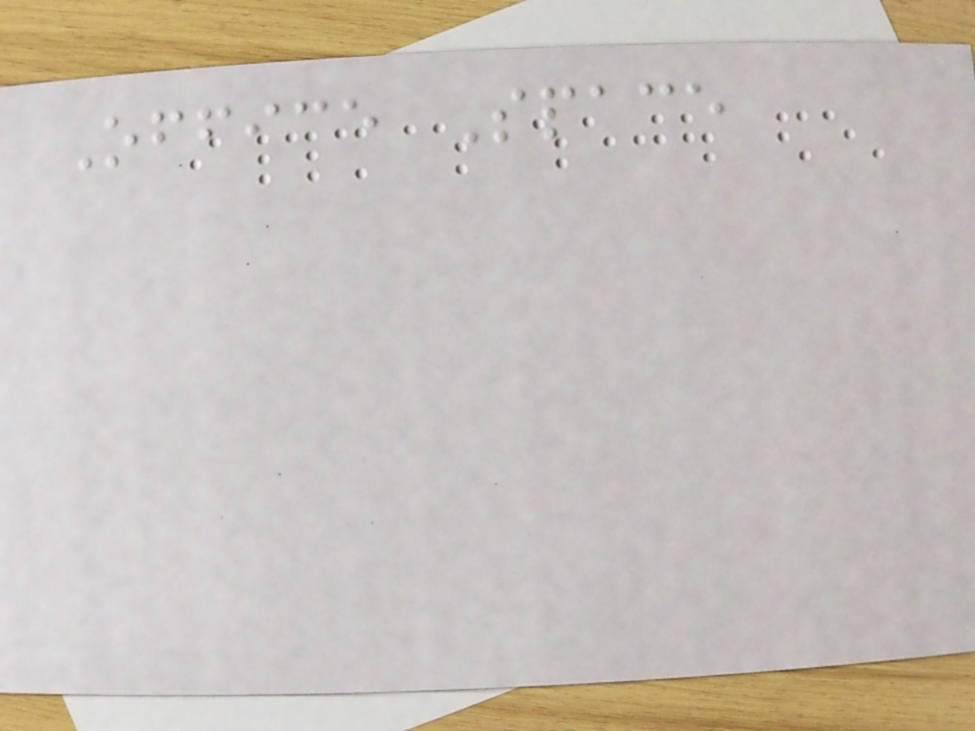Office Space
